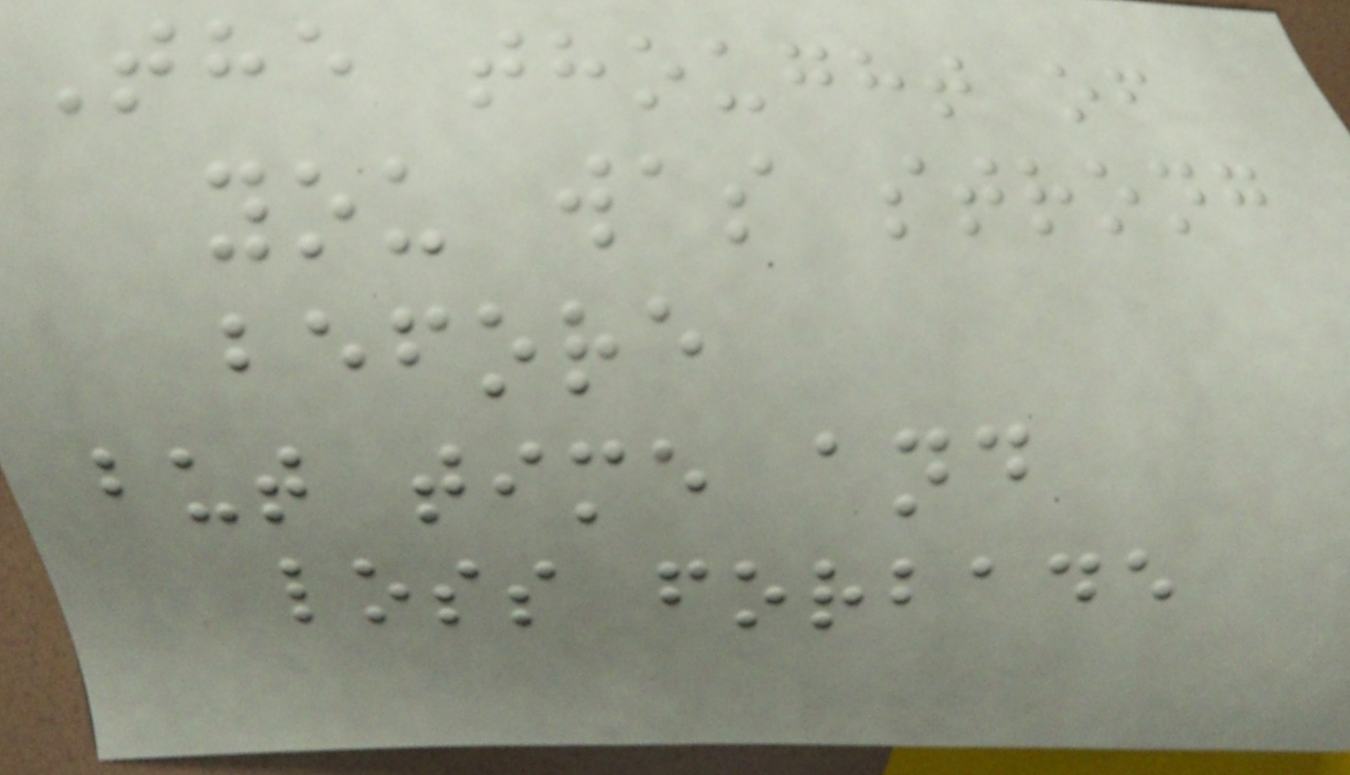The thought of
you was strong
before
but time and
loss forbade
